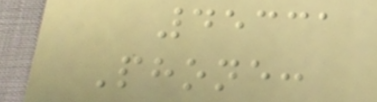45331
Phone:
